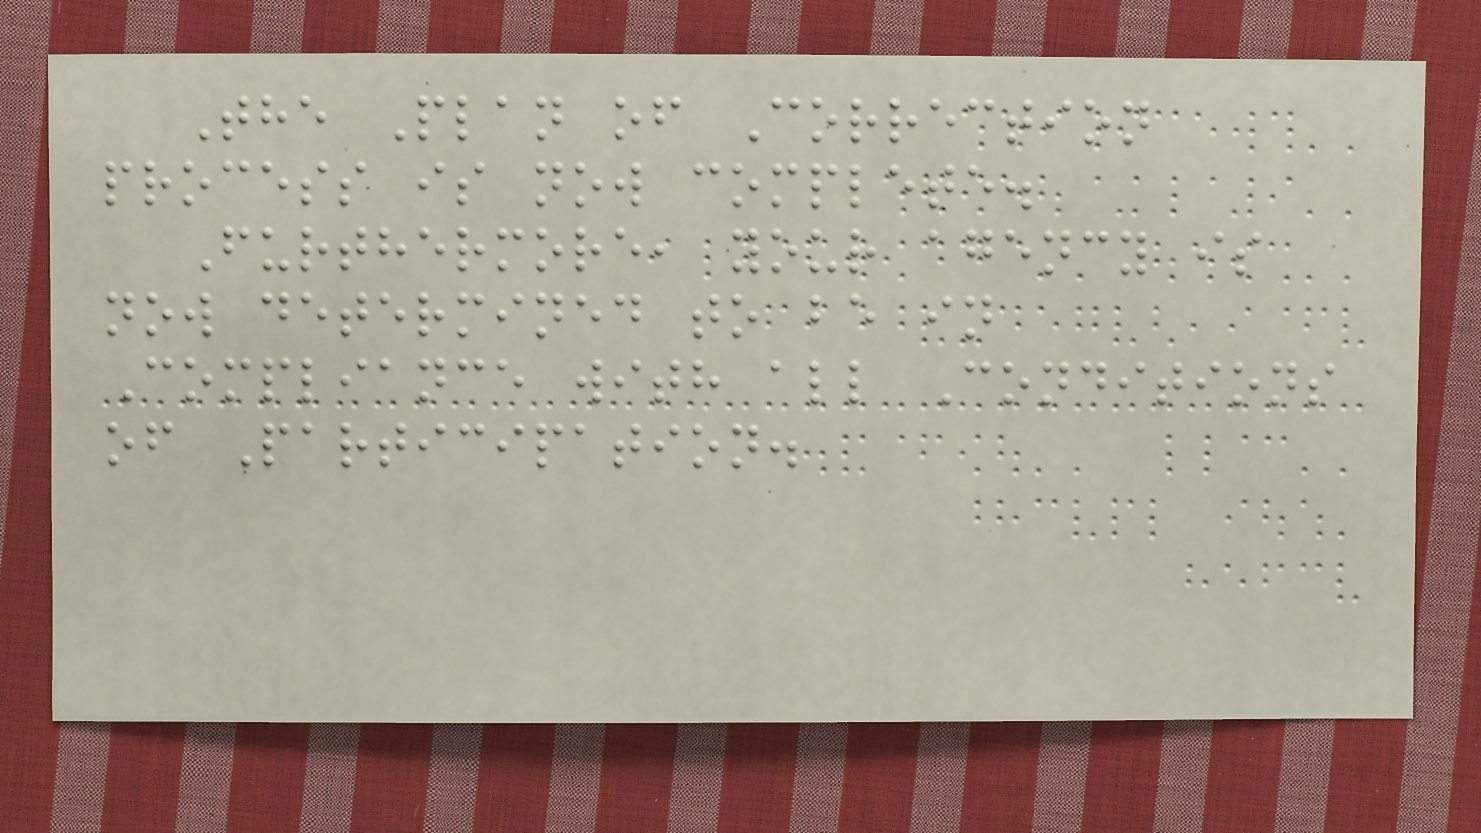The Plan of Correction
process is now complete.
Furthermore, your agency is
now determined to be in
Compliance with all Conditions
of Participation.
